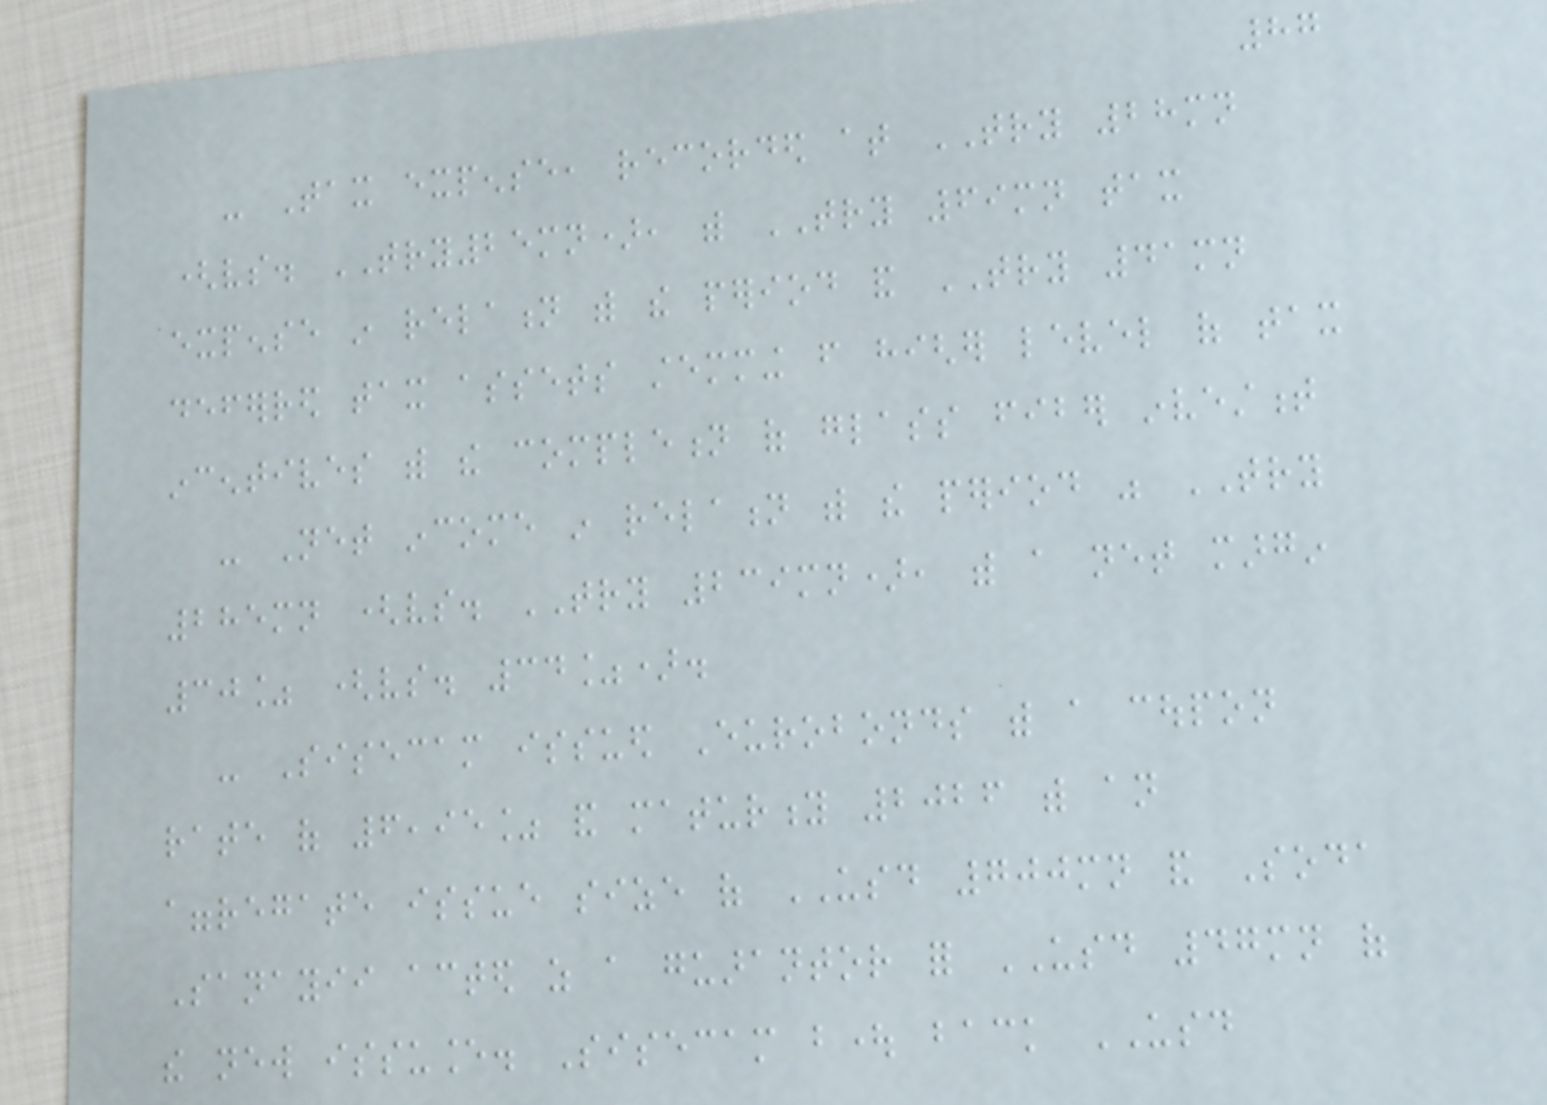87
- Tax expense, recorded at TRY 28mn
(vs. TRY25mn), with TRY 69mn tax
expense in relation with the period and TRY 41mn
deferred tax assets stemming from higher level of tax
incentives with the completion of glass fiber investment
- Net income in relation with the period was TRY
285mn (vs. TRY 239mn), with a net margin
30% (vs. 34%).
- Sisecam issued Eurobonds with a coupon
rate of 6,95% and maturity 2026 with an
aggregate issue size of USD 700mn and Soda
Sanayii acted as a guarantor for USD 47mn of
the new issuance. Sisecam bought back USD
